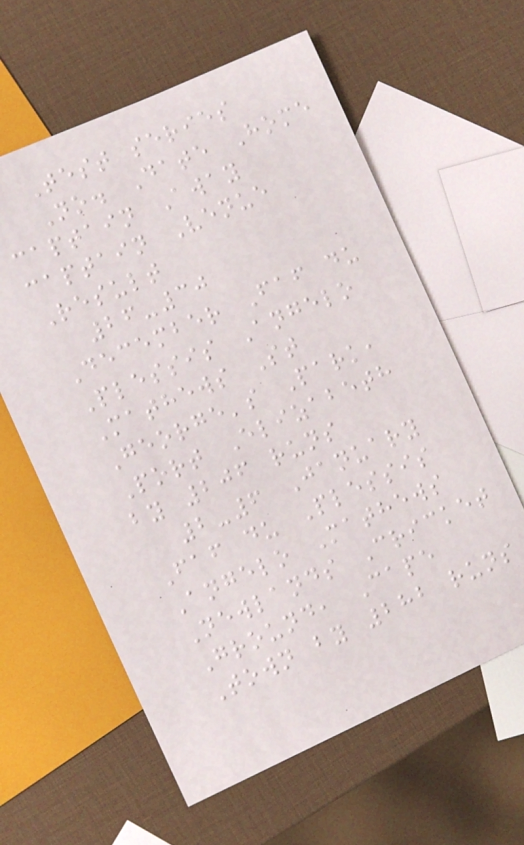Test series
No. Date Home
captain Away
captain Venue
Result
26-30
December Faf du
Plessis Angelo
Mathews St
George's Park,
Port Elizabeth
by 206 runs
2-6 January
Faf du Plessis
Angelo Mathews
Newlands Cricket
Ground, Cape
Town by 282 runs
